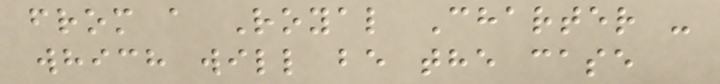from a Royal Charter -
which will be the case
